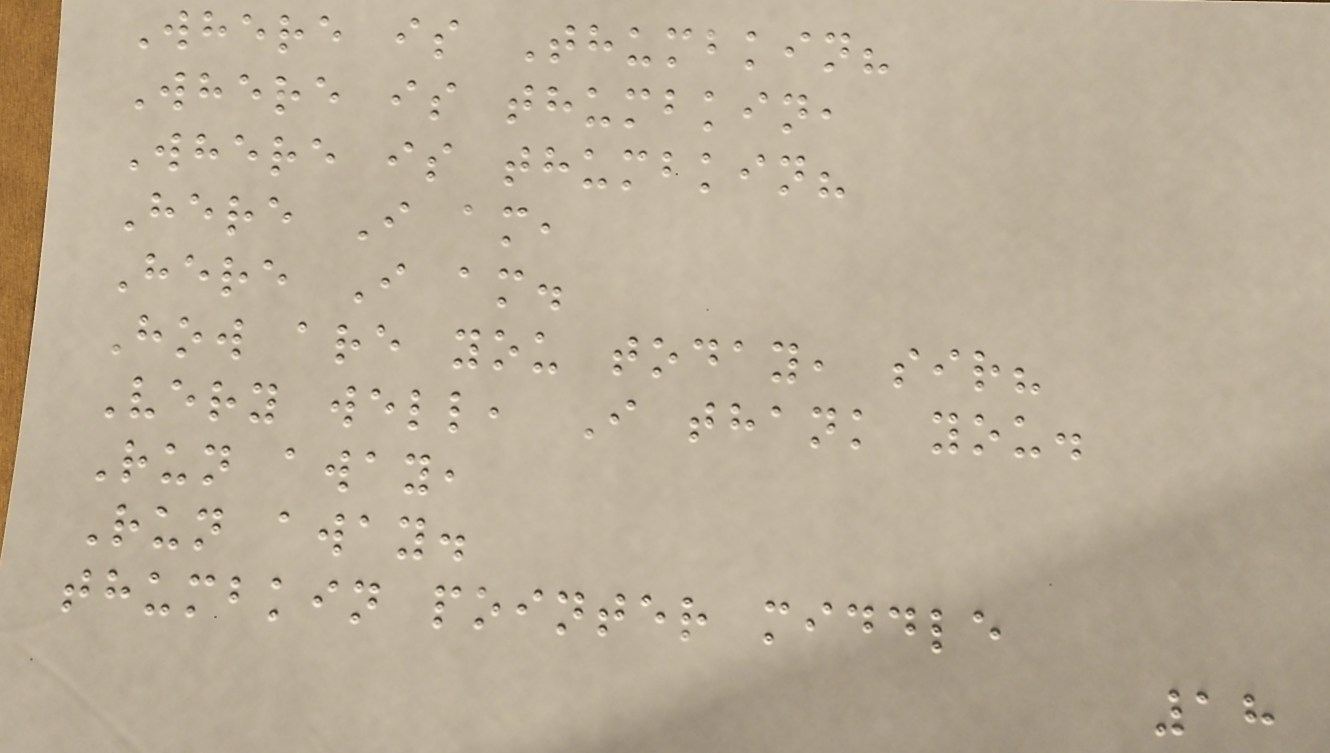Where is Thumbkin?
Where is thumbkin,
Where is thumbkin?
Here I am,
Here I am.
How are you today, sir?
Very well, I thank you.
Run away,
Run away.
thumbkin pointer middle
18
